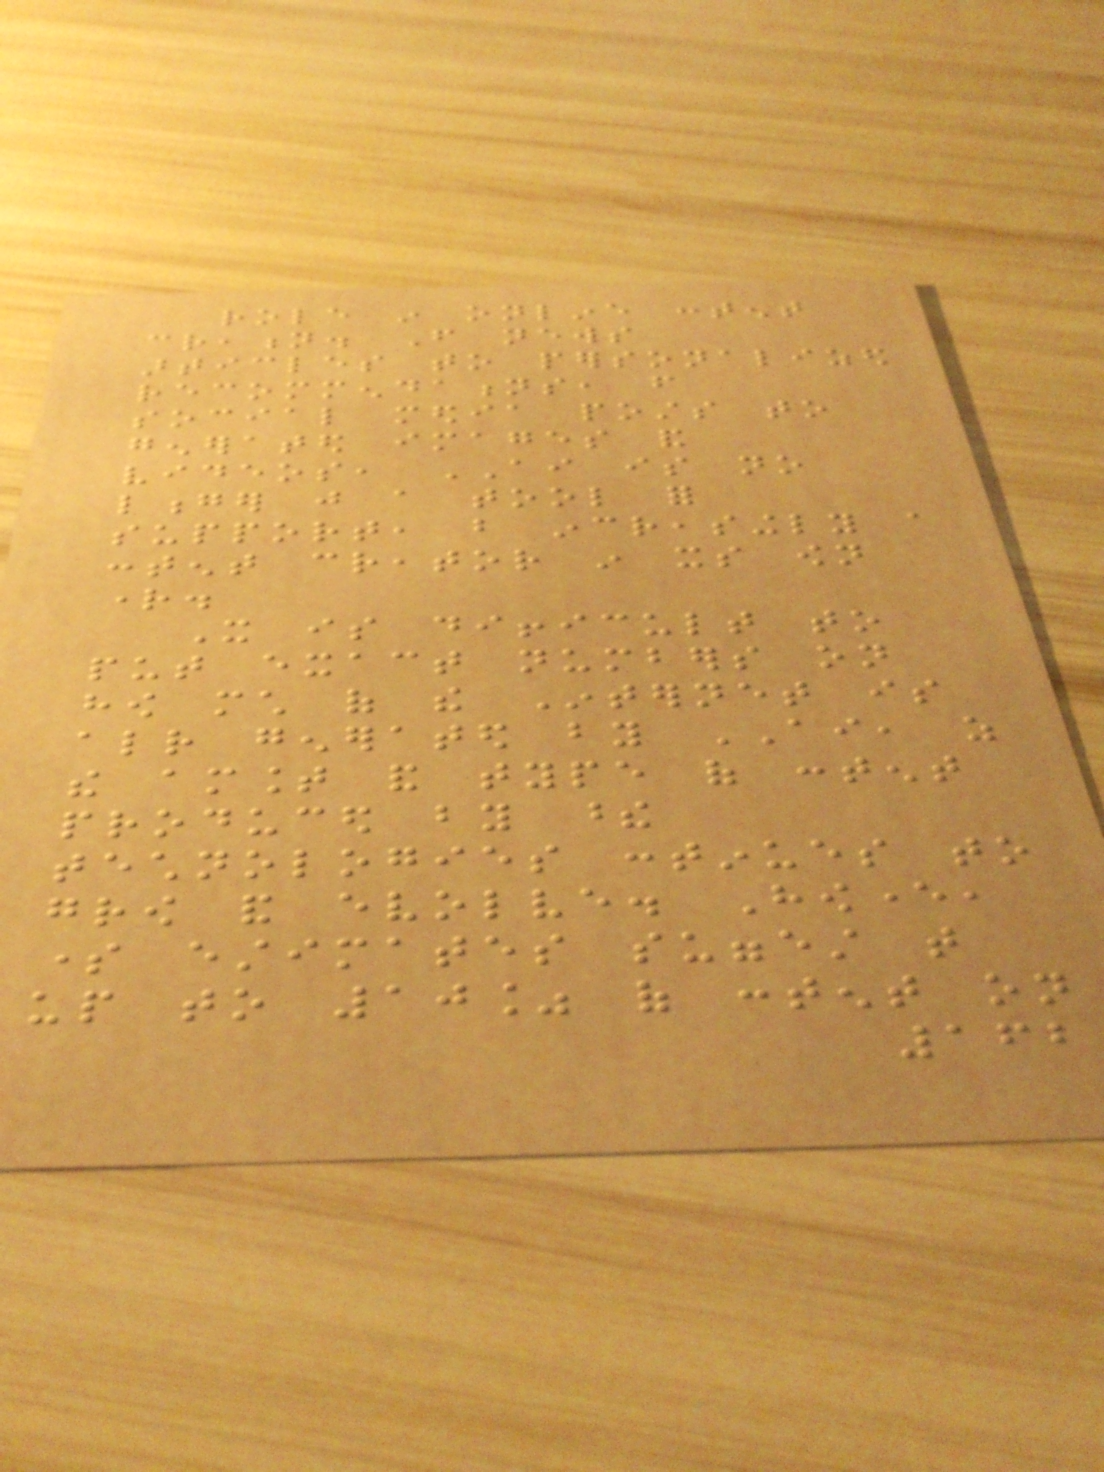role in online content
creation. From news
articles to personalized
recommendations, from
social media posts to
generated images and
videos, AI is no
longer just a tool for
support, but increasingly a
content creator in its own
right.
It is difficult to
put exact numbers on
how much of the Internet is
already generated by AI, as
the amount and type of content
produced by these
technologies continues to
grow and evolve. However,
some estimates suggest that
up to 10% of content on
162
